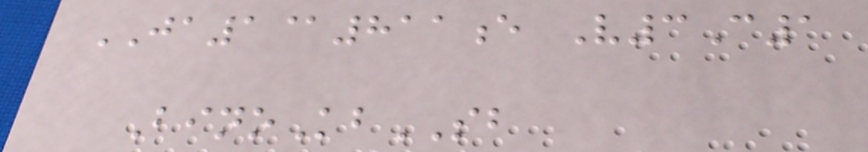JA1@811e V3C1
BinoKbSB
